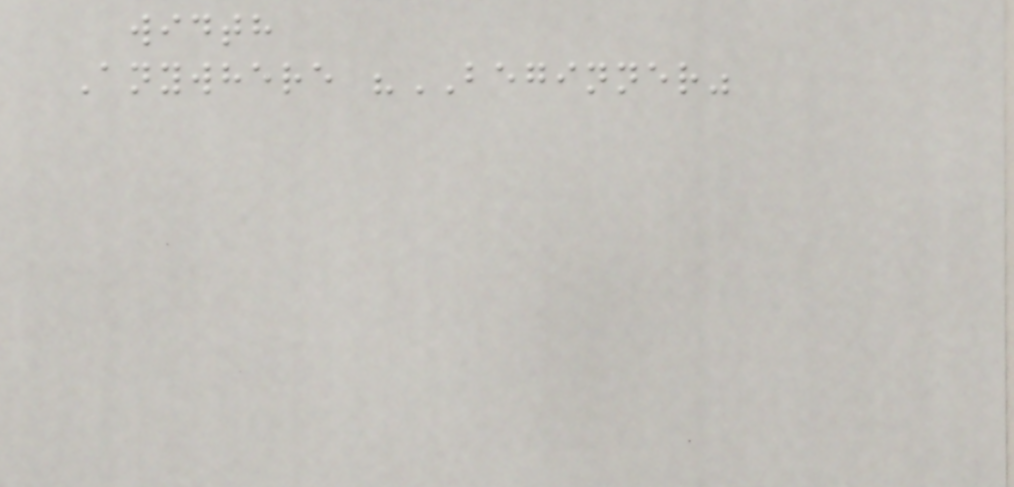width
Anywhere "BEGINNER"
